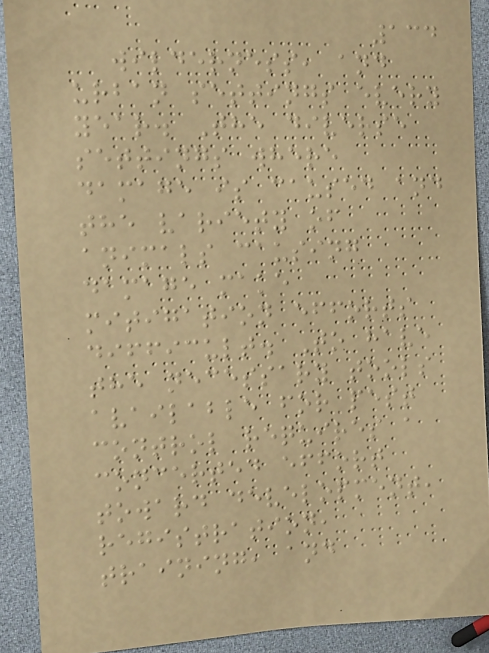134
wilderness, and
urban settings every
year. The diverse
settings where
damage is caused and
the variety of
animals causing
damage make
mitigation efforts
difficult. To have
the necessary tools
available for pest
control requires a
concerted effort
toward development,
registration,
training, and
